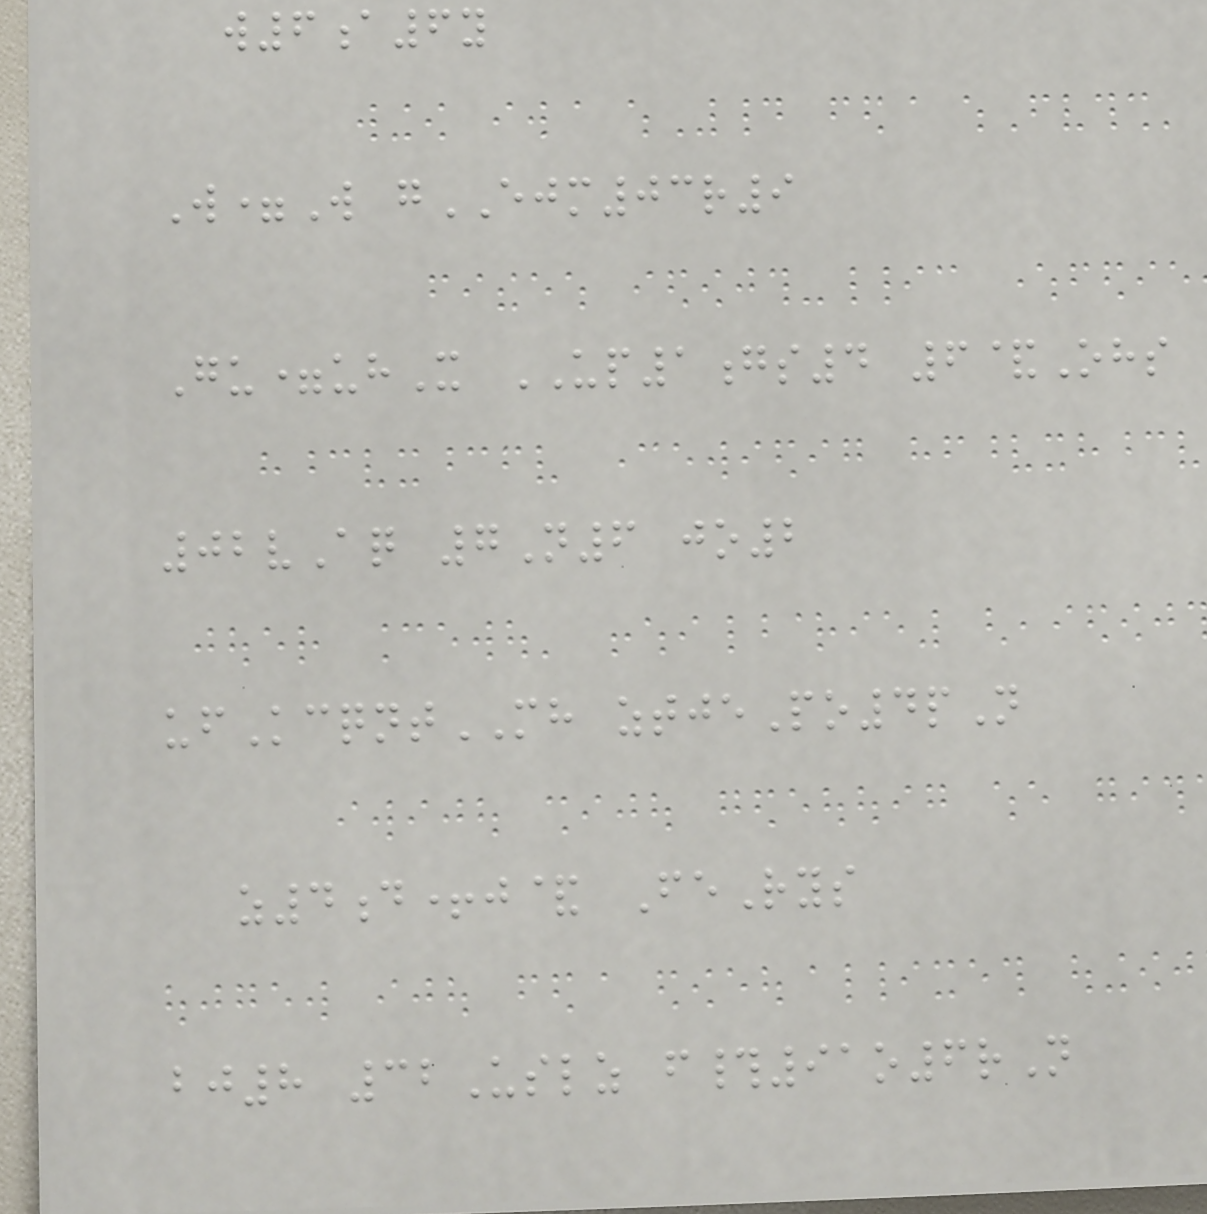w6a6y
W=W gEJM03r9
Gu=uhX UP1gs4 6&Ohs
02vAq 7N6 jo2
ufKcqntMH ztjePo4pN
z4d+j& FeRys
bj8 32Uslz f#91o6rN
